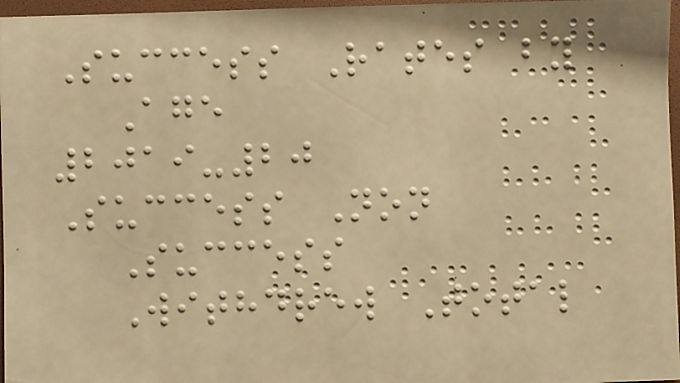Success Rates by
Age
2019-20
Success Non
Success
Withdrew Total
